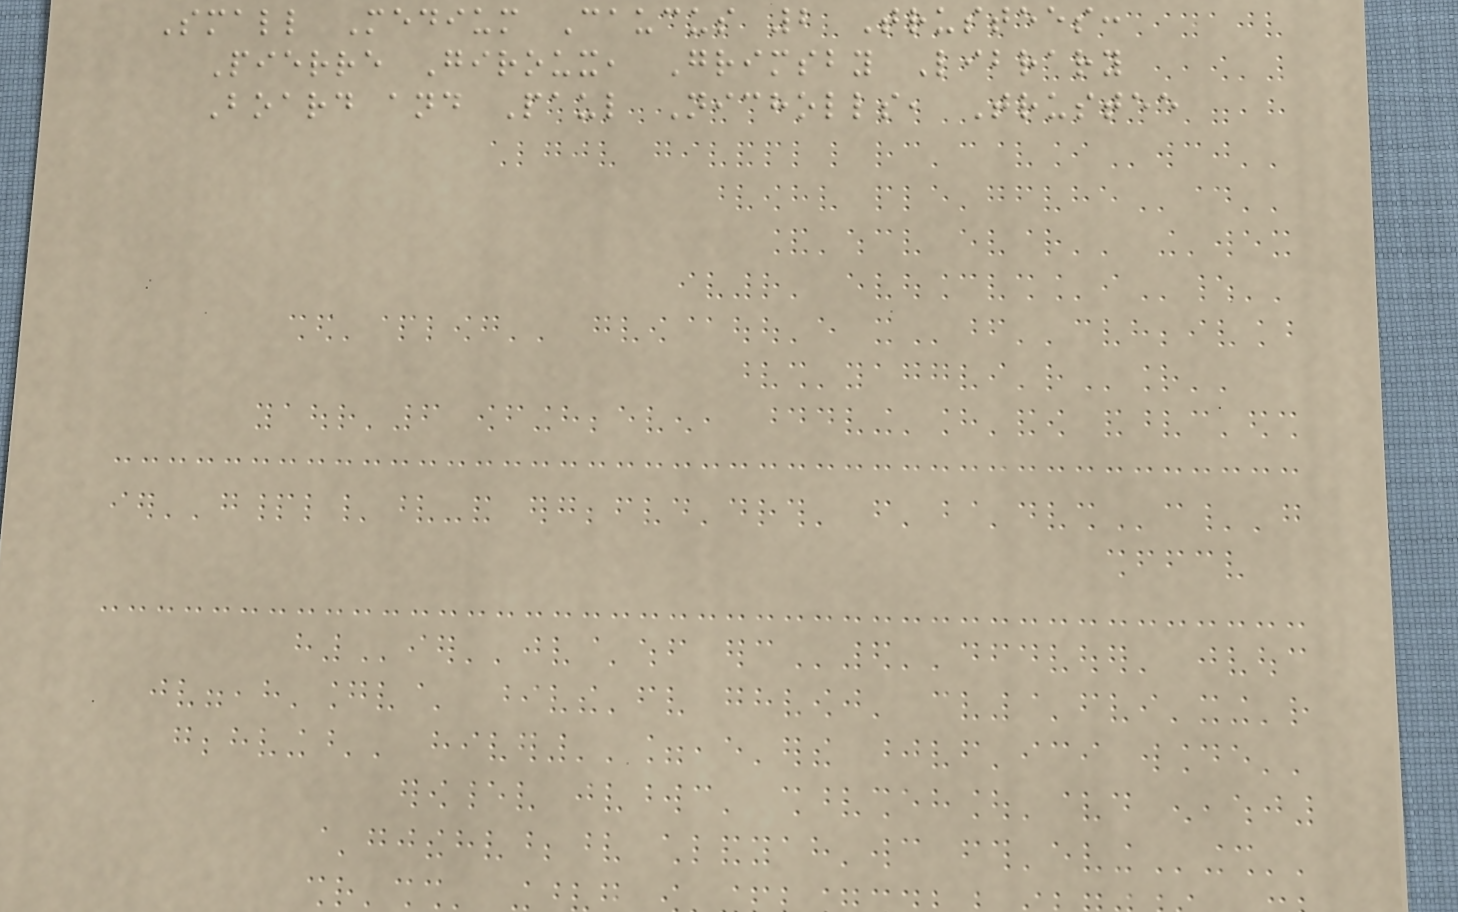Small Medium Caucus 2 Trustees:
Pierre Giroux, Grimsby Library
Board and Paul Nicholls, Trustee
